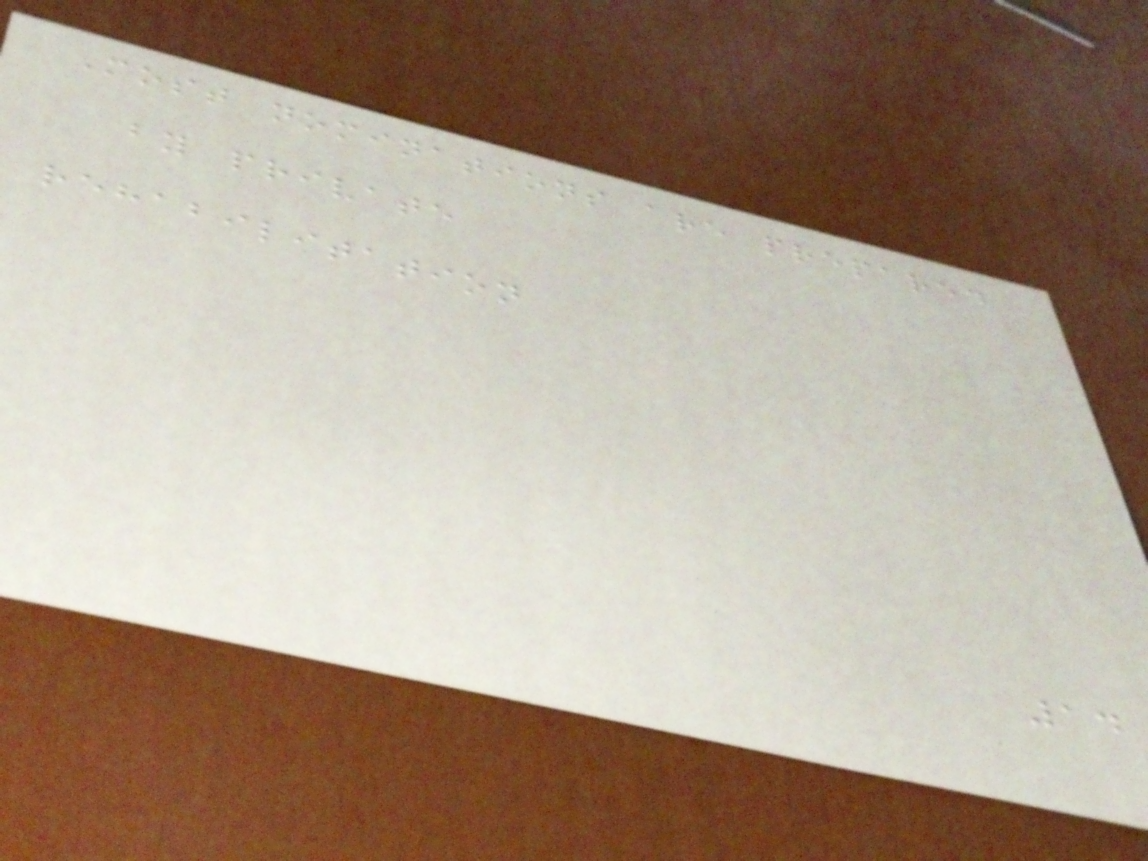Most nominations are prepared
by private
rehabilitation
14
